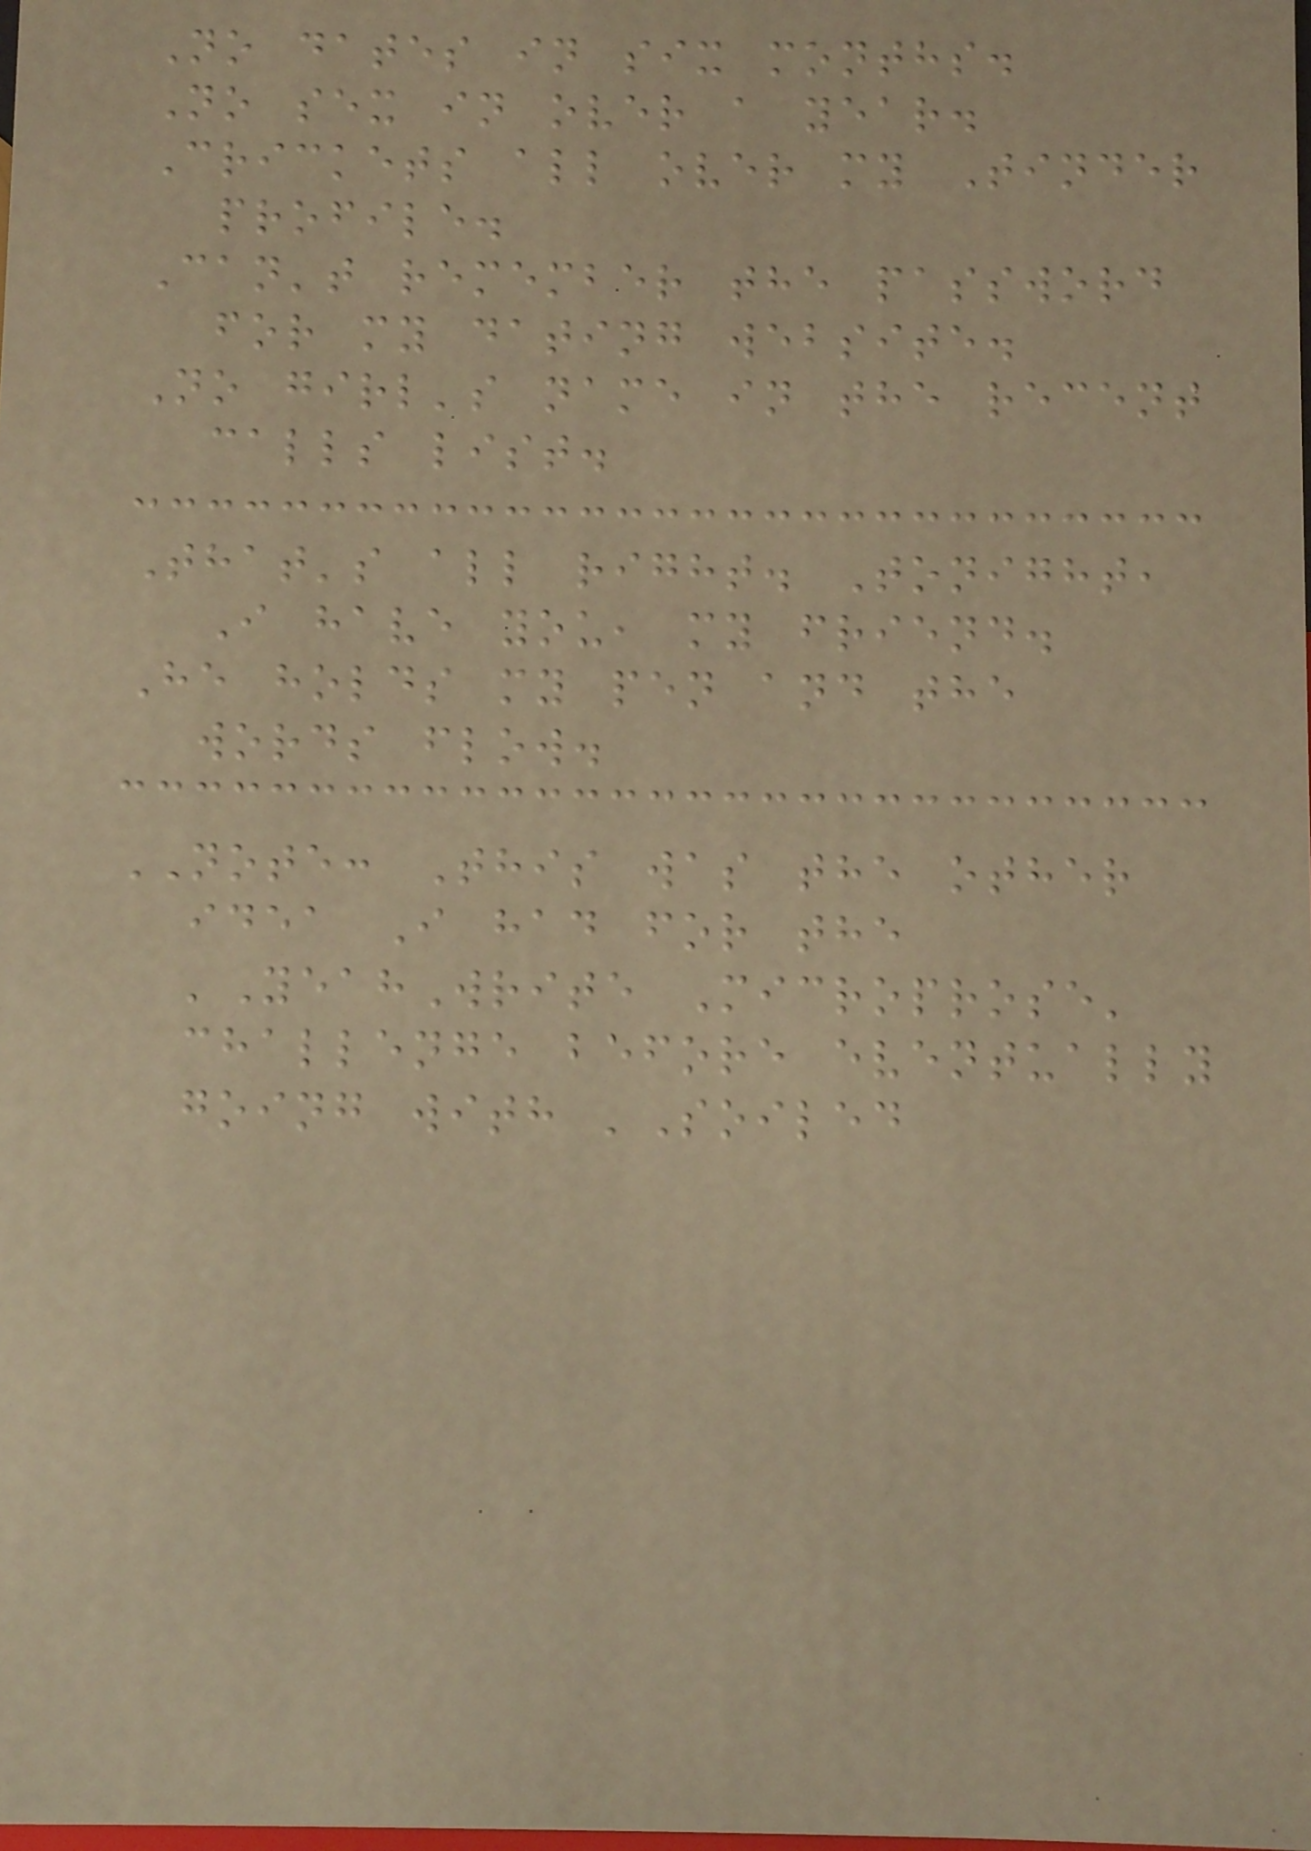No dates in six months.
No sex in over a year.
Crickets all over my Tinder
profile.
Can't remember the password
for my dating website.
No girl's name in the recent
calls list.
That's all right. Tonight,
I have you, my friend.
He holds my pen and the
words flow.
NOTE: This was the other
idea I had for the
'YeahWrite Microprose'
challenge before eventually
going with 'Soiled
